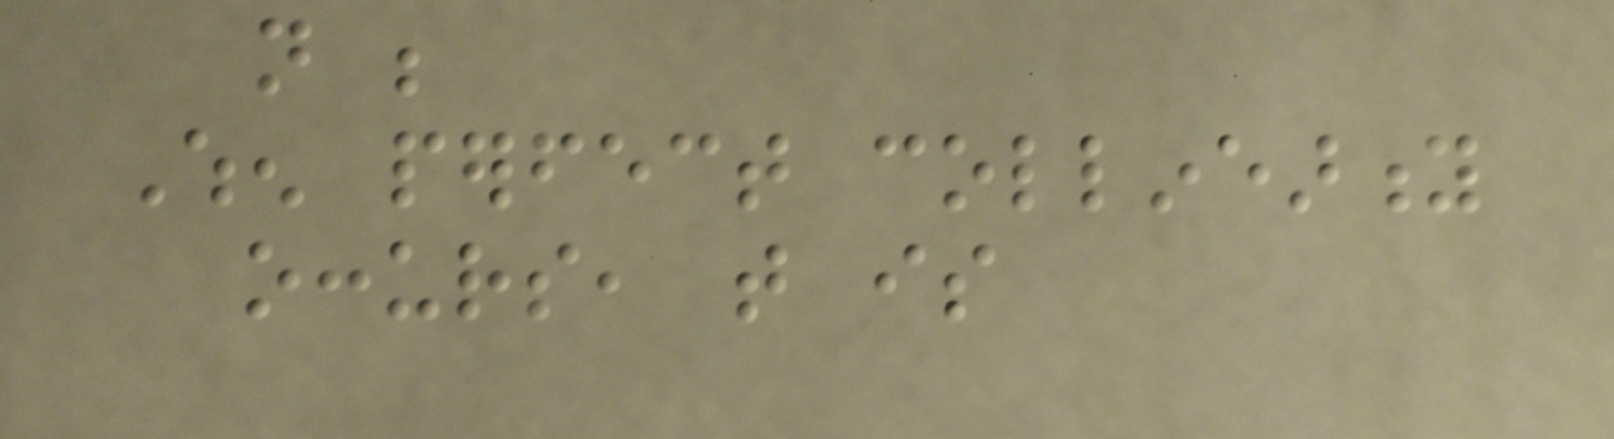not be
When perfect collinearity
occurs, that is
